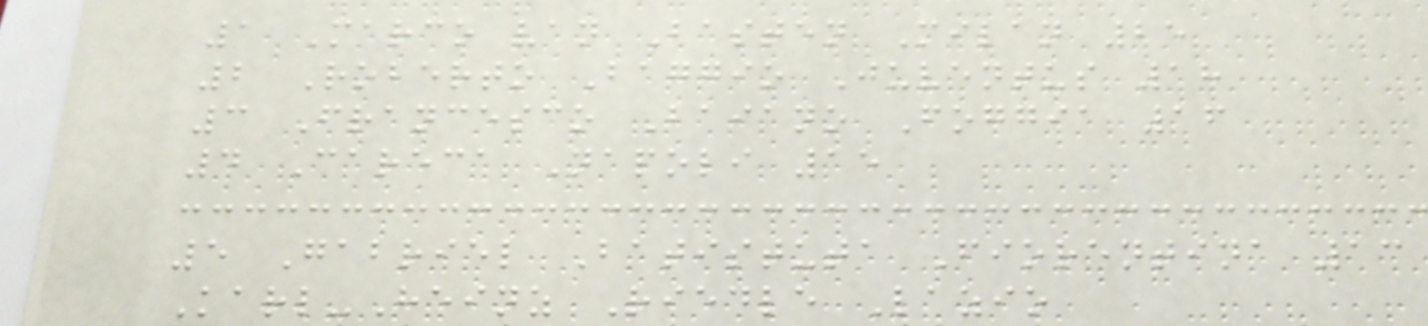1 Marco van Basten Milan 25
2 Roberto Baggio Juventus 18
3 Francesco Baiano Foggia 16
4 Careca Napoli 15
5 Gabriel Batistuta Fiorentina 13
Karl-Heinz Riedle Lazio
